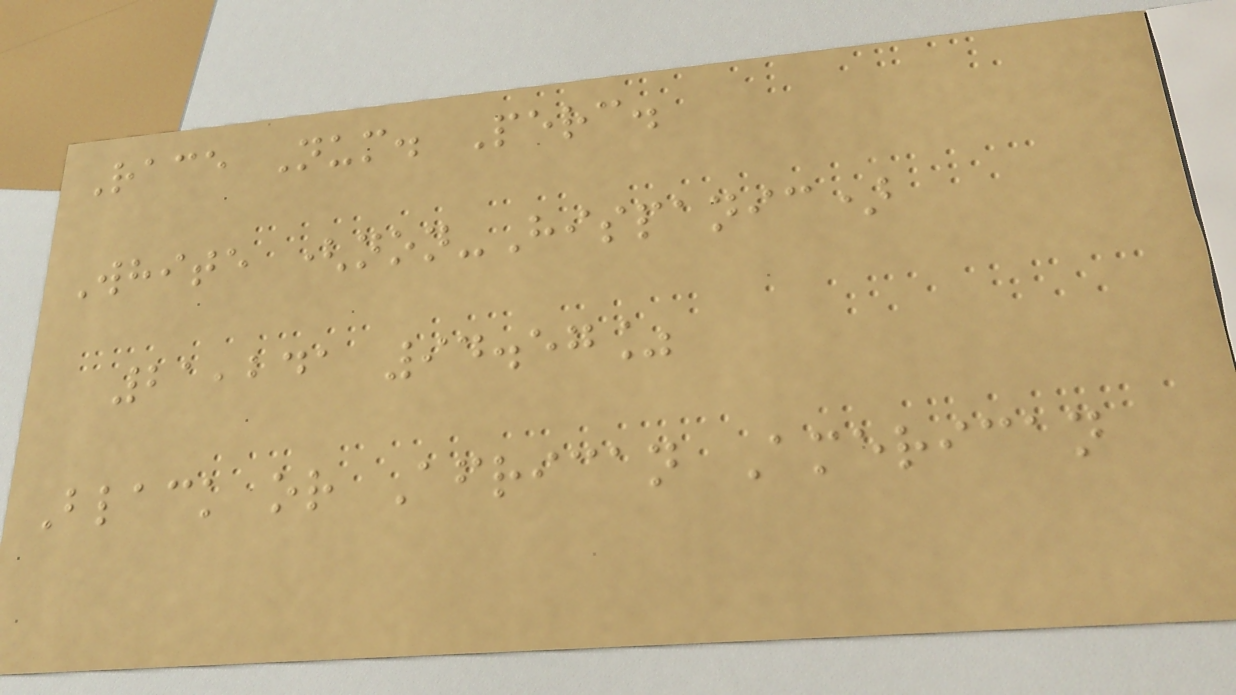Race Num. Perc.
White (non-Hispanic)
21,241 94.57%
Black or African American
